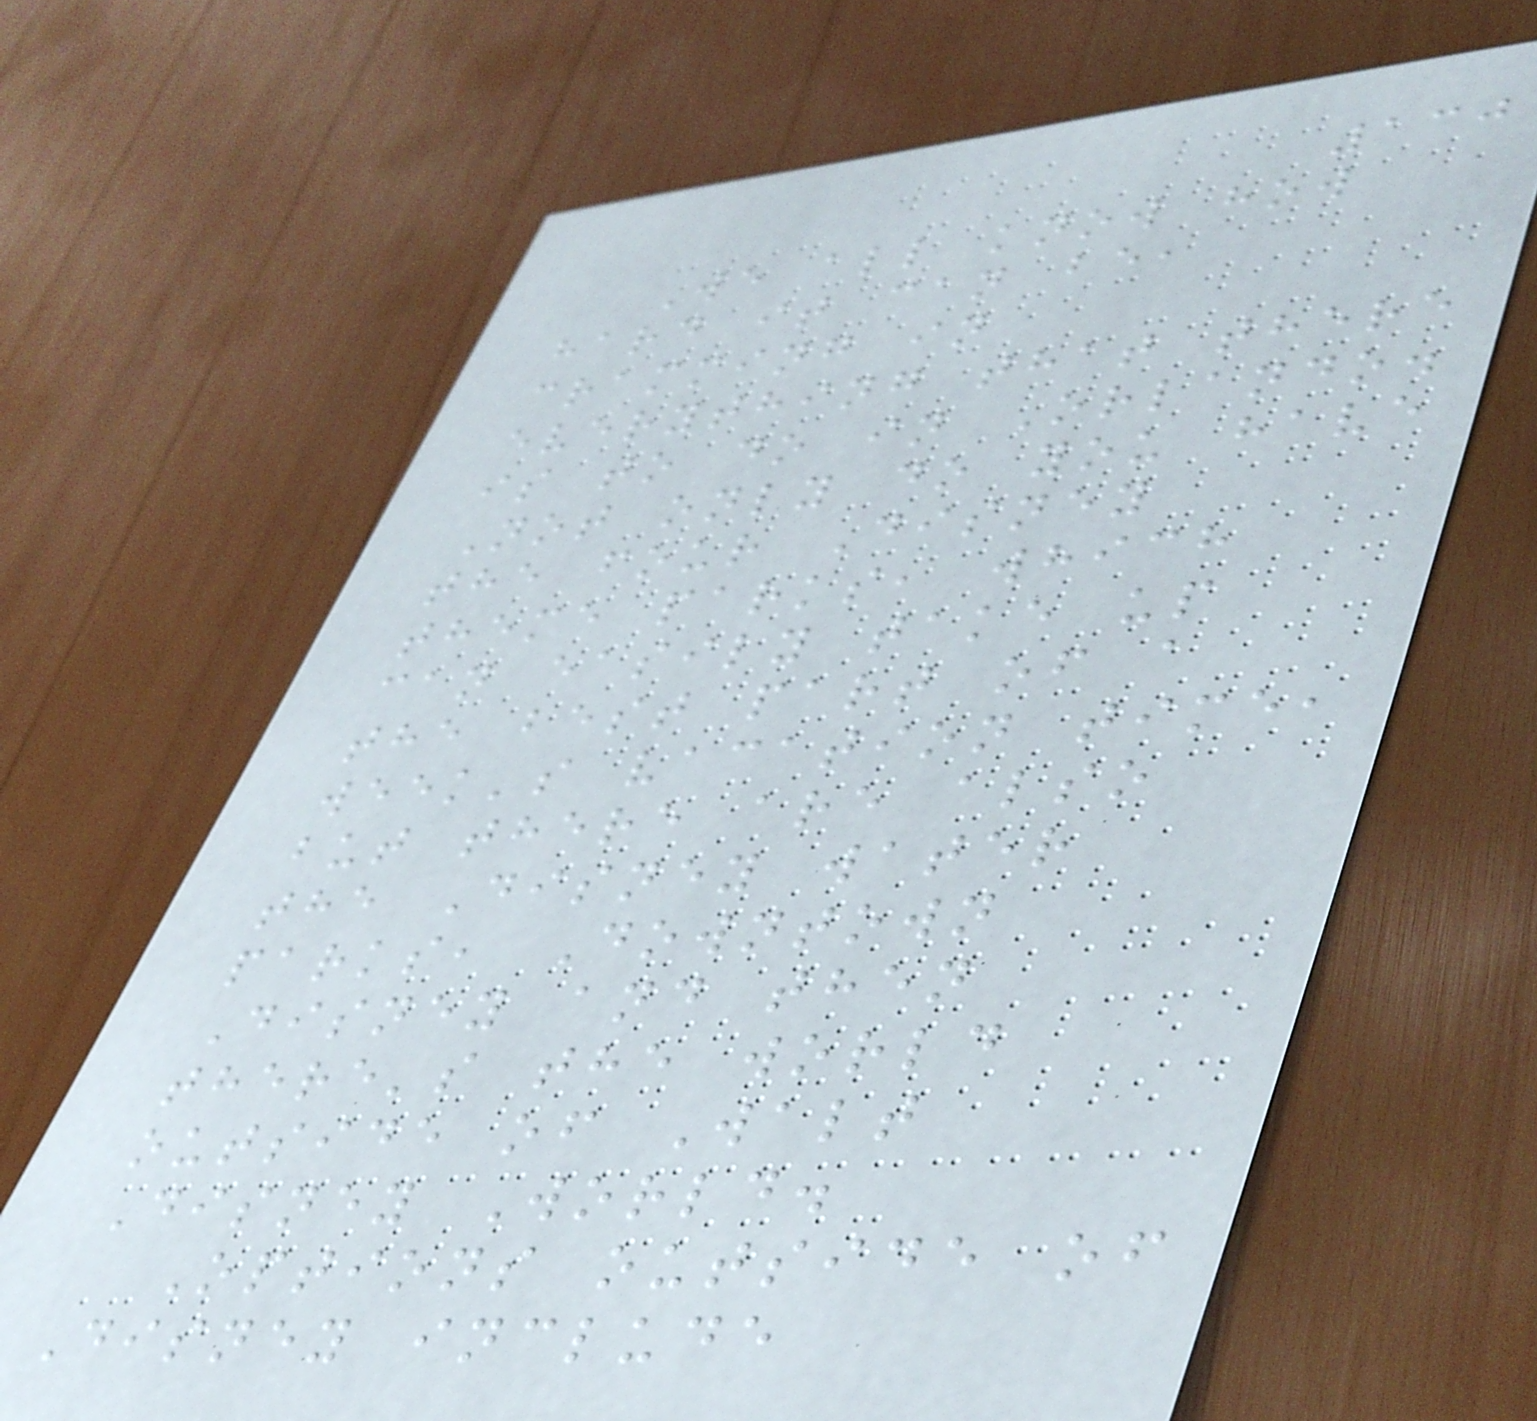130
We all know how
hard it can be,
cramming in
everything that there
is to do in Orlando.
Not only do you have
the four Disney
theme parks, which
can easily take up
the best part of a
week's vacation time,
but there are also
the Disney water
parks, Downtown
Disney and then
there's the world
outside of Walt
Disney World.
Options outside of
Disney include
